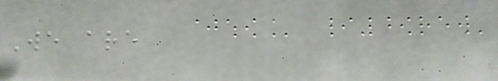We are
